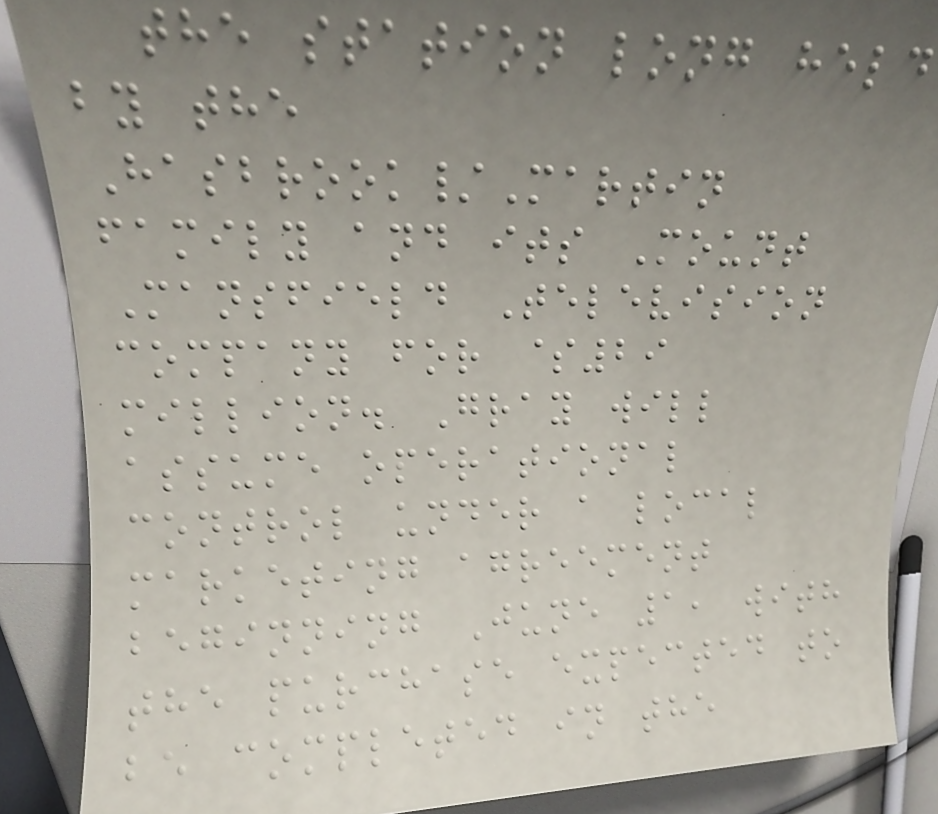the station long held
by the
Hasbrook/Martin
family and its Mount
Mansfield Television
company for $29
million. Gray will
assume operational
control under a local
marketing agreement
beginning June 1, with
the purchase expected to
be completed in the
